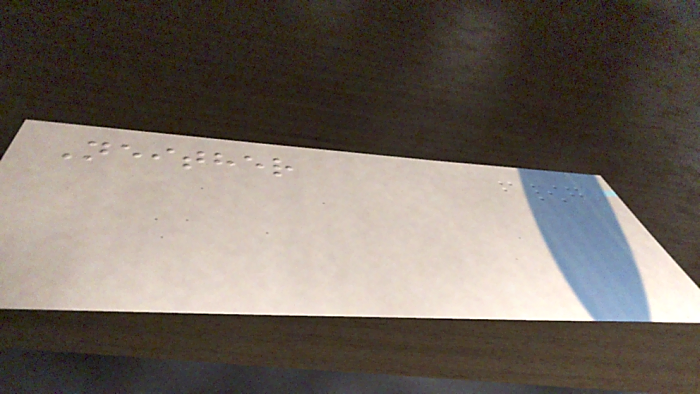Neither
